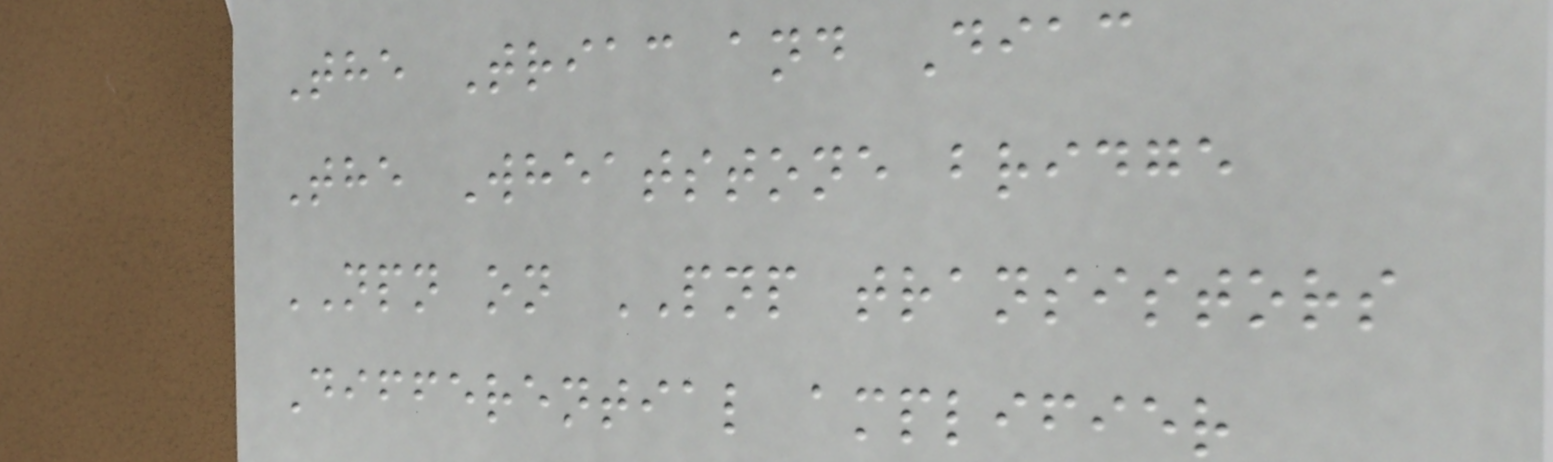The Triac and Diac
The Wheatstone bridge
NPN on PNP transistors
Differential amplifier
